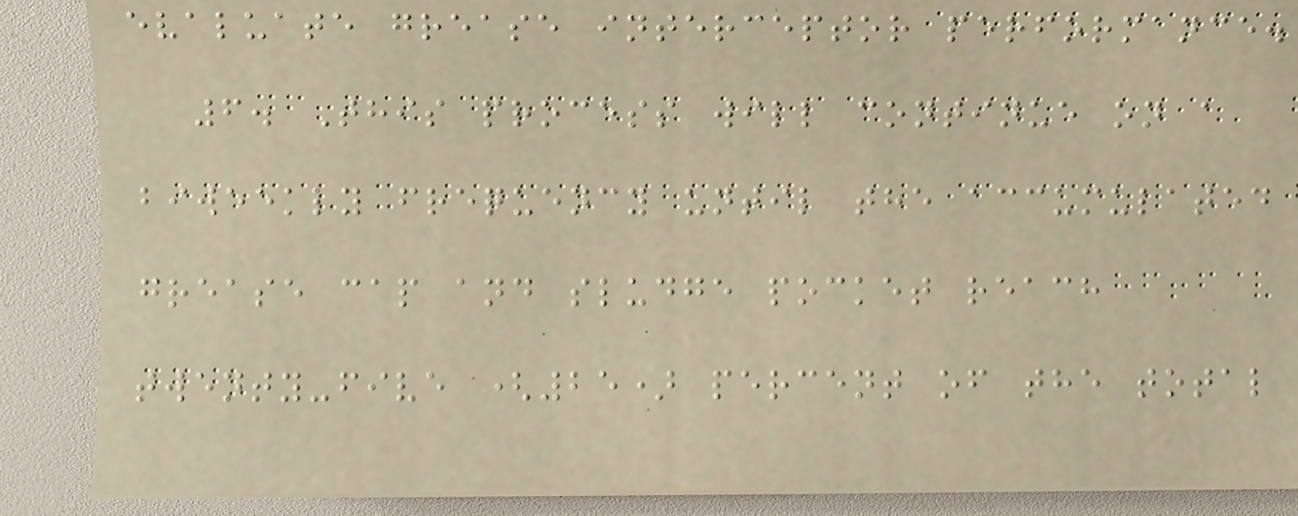evaluate grease interceptor performance.
6. This process will continue on a
biweekly frequency until the accumulated
grease cap and sludge pocket reach
twenty-five (25) percent of the total
